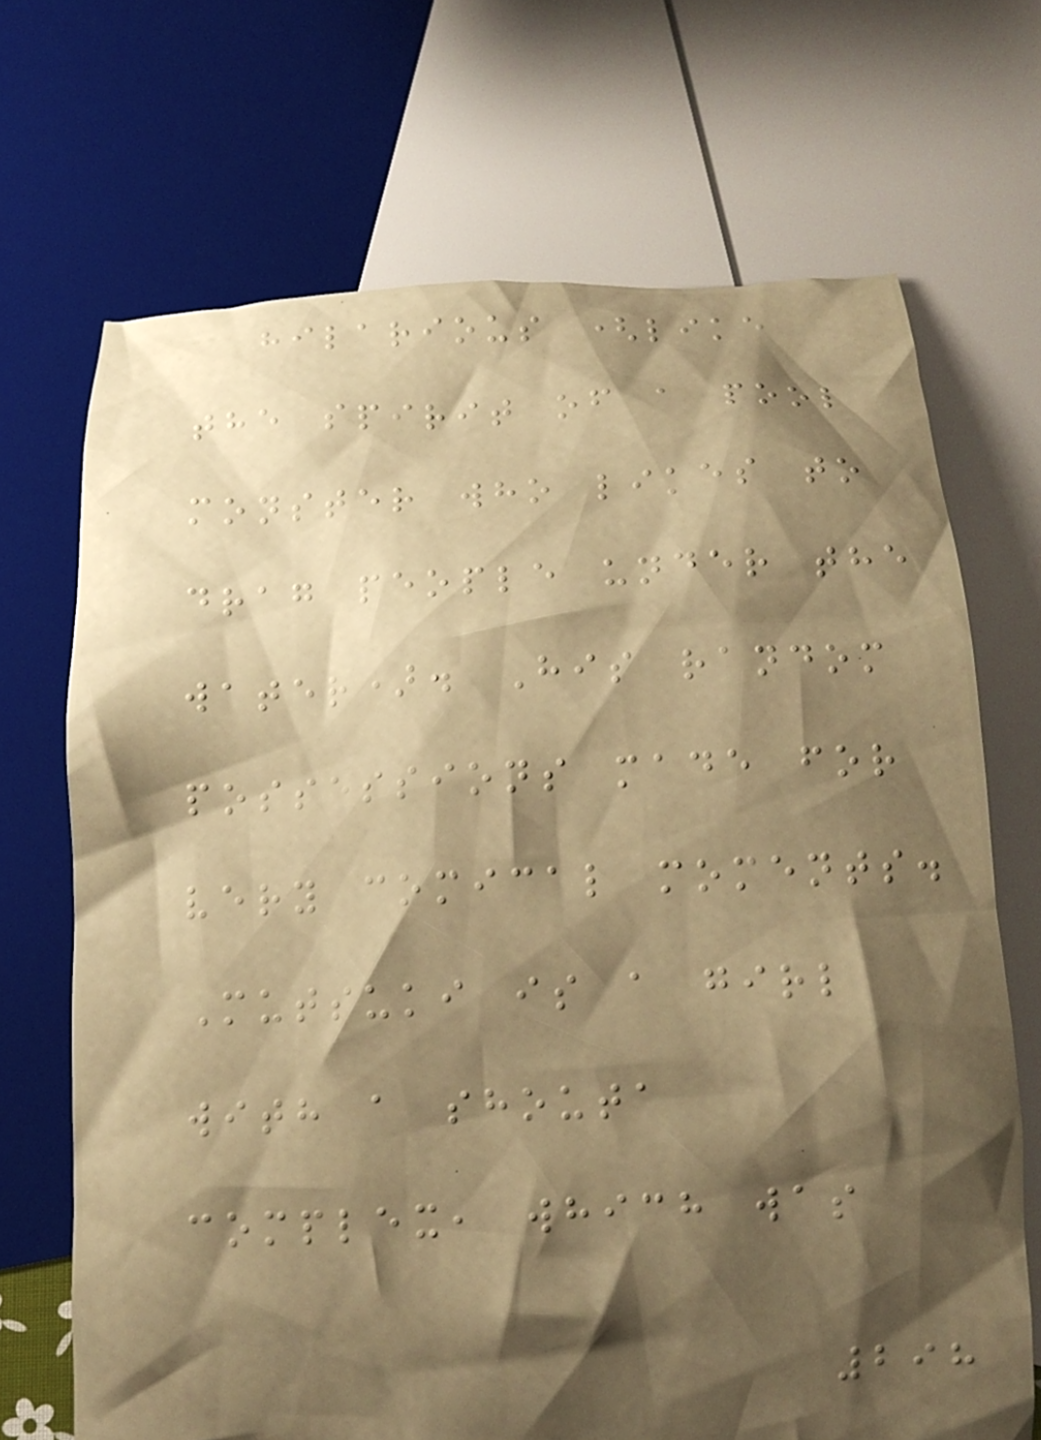hilarious (like
the spirit of a pool
monster who likes to
drag people under the
water). His random
possessions made for
very comical moments.
Mutsuki is a girl
with a shouta
complex, which was
298
